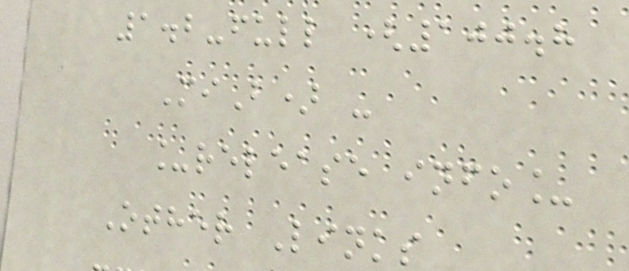1.2-full (100.8
MiB) -
_release info_
Other Links
